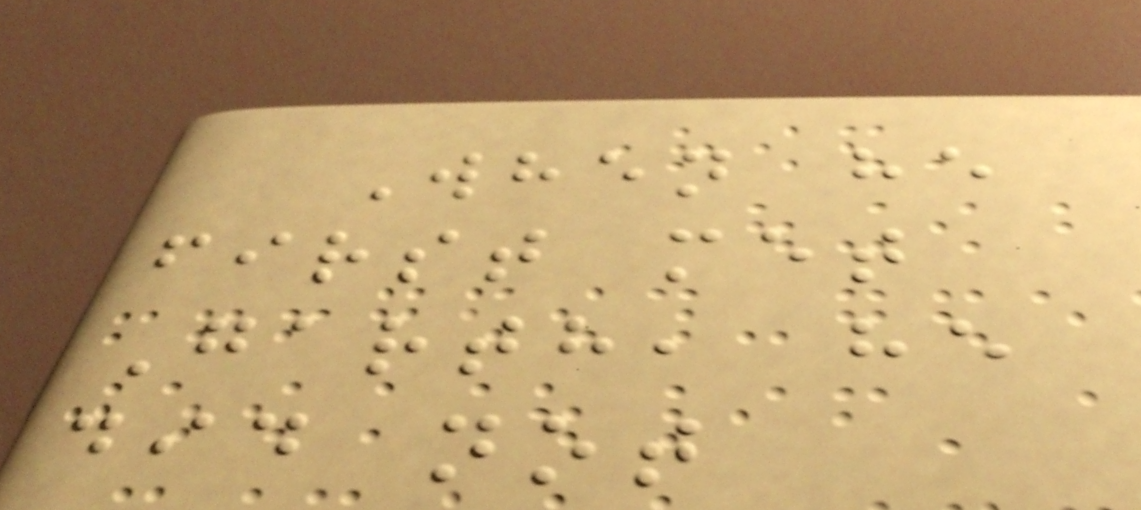When he
first met
Garth, he
did not
